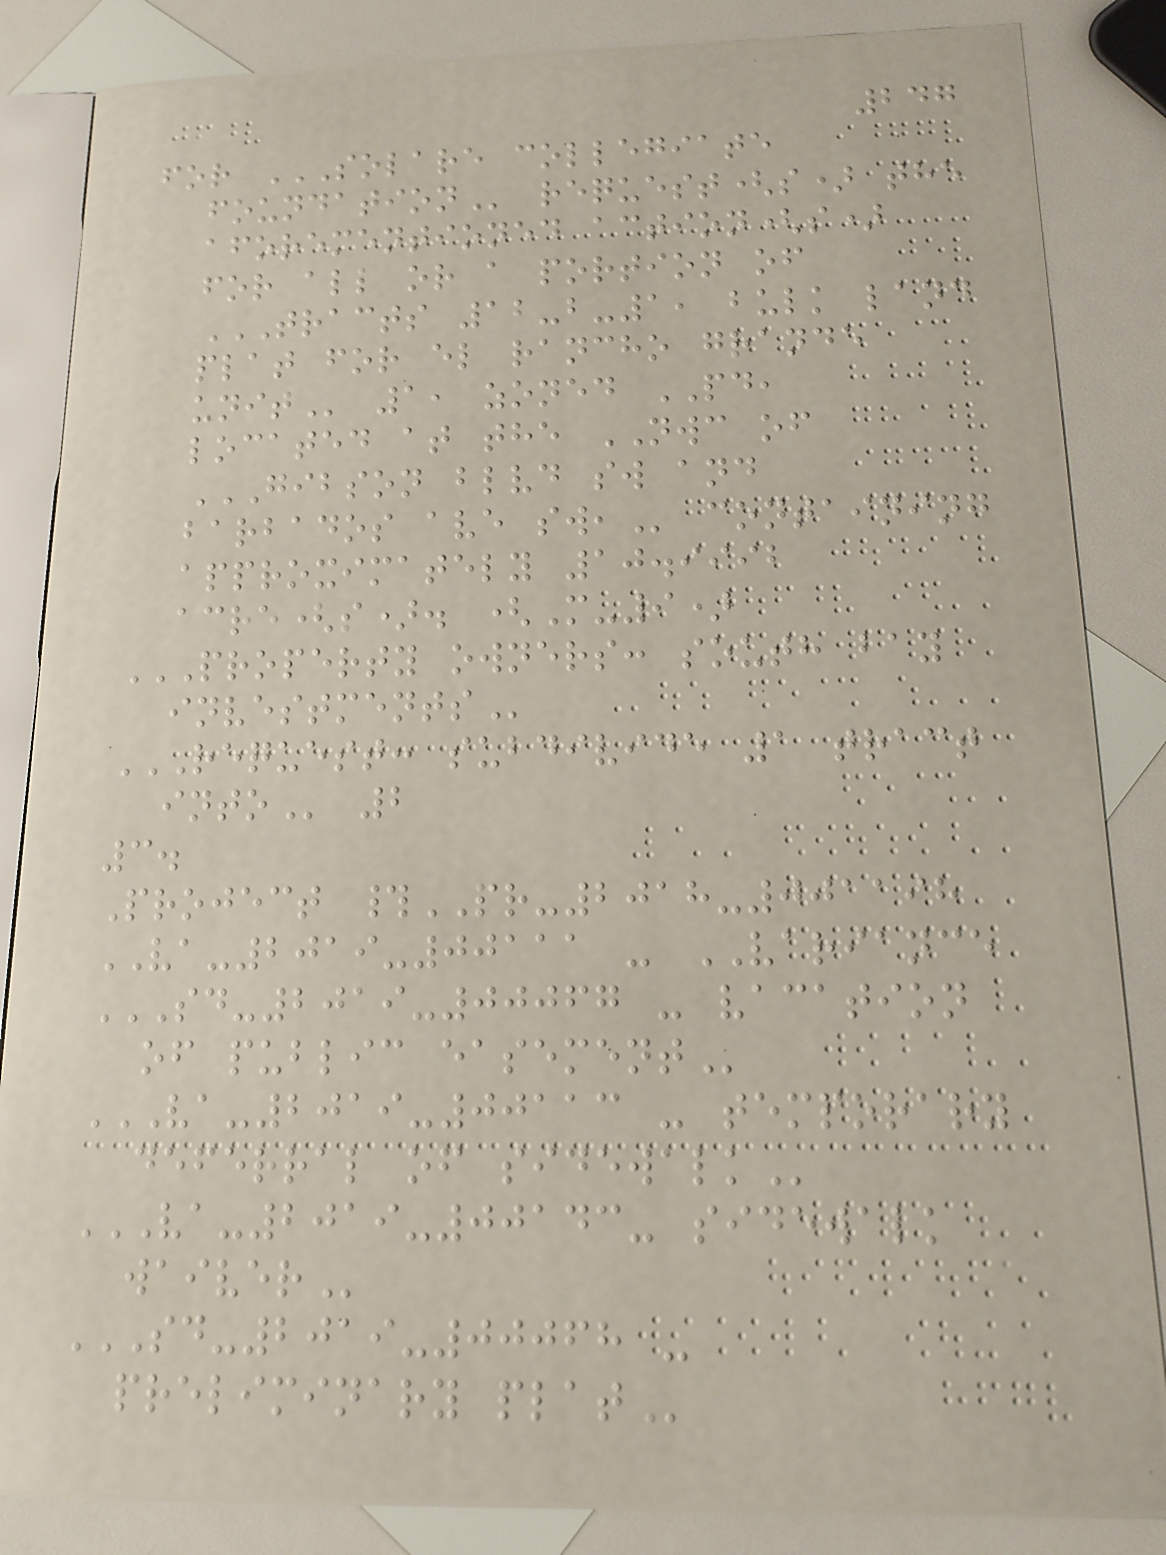247
for SOLARE COLLEGIATE
FOUNDATION request(s) the
aforementioned action(s)
for all or a portion of
TRACTS 12-B-1, BULK LAND
PLAT FOR EL RANCHO GRANDE
UNIT 1, zoned PD,
located at the NWC of
GIBSON BLVD SW AND
BARBADOS AVE SW, containing
approximately 10.9992
acre(s). (M-9)
PROPERTY OWNERS: SOUTH BAY
INVESTMENTS
REQUEST: SUBDIVIDE 1 TRACT
INTO 2
3.
Project #PR-2018-001198
VA-2019-00111 - VARIANCE
SD-2019-00067 - VACATION
OF PUBLIC EASEMENT
VA-2019-00113 - TEMPORARY
DEFERRAL OF SIDEWALK
VA-2019-00143- SIDEWALK
WAIVER
SD-2019-00068 -
PRELIMINARY PLAT
